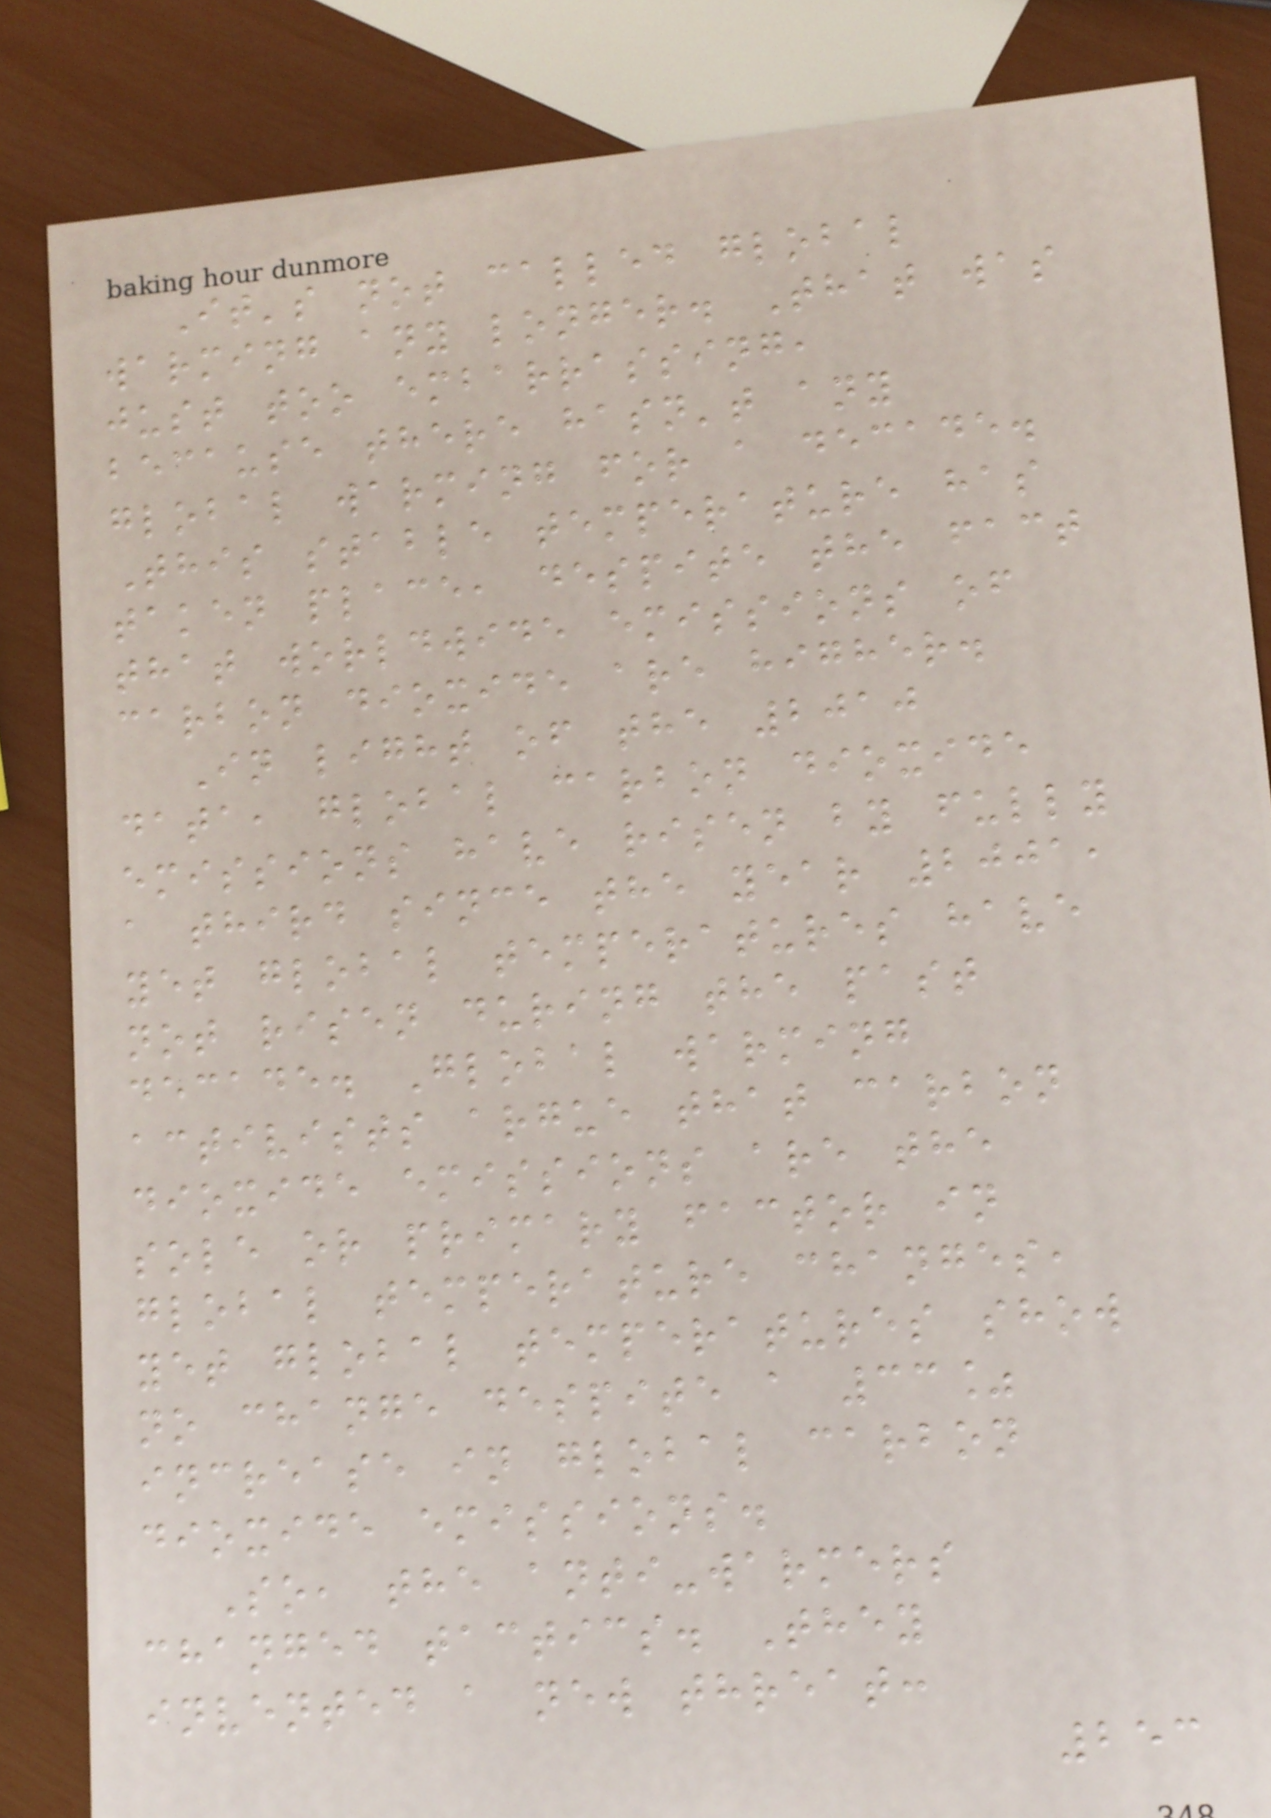It's not called global
warming any longer. That was
just too embarrassing,
because there hasn't any
global warming for a decade.
This stable temperature has
taken place, despite the fact
that worldwide emissions of
carbon dioxide are higher.
In light of the 2010
data, global carbon dioxide
emissions have risen by fully
a third since the year 2001,
yet global temperatures have
not risen during the past
decade. Global warming
activists argue that carbon
dioxide emissions are the
sole or primary factor in
global temperature changes,
yet global temperatures show
no change despite a 33%
increase in global carbon
dioxide emissions.
So, the anti-warmers
changed tactics. They
invented a new threat:
253
